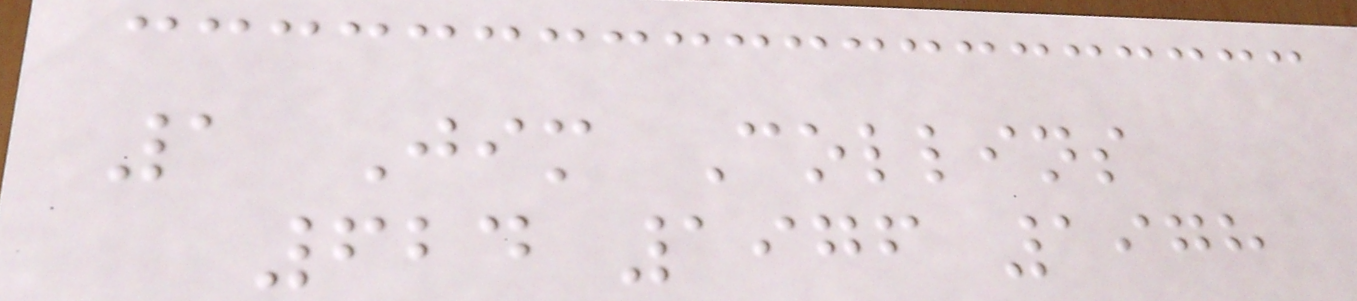1 Jim Collins
624 1976 1978
